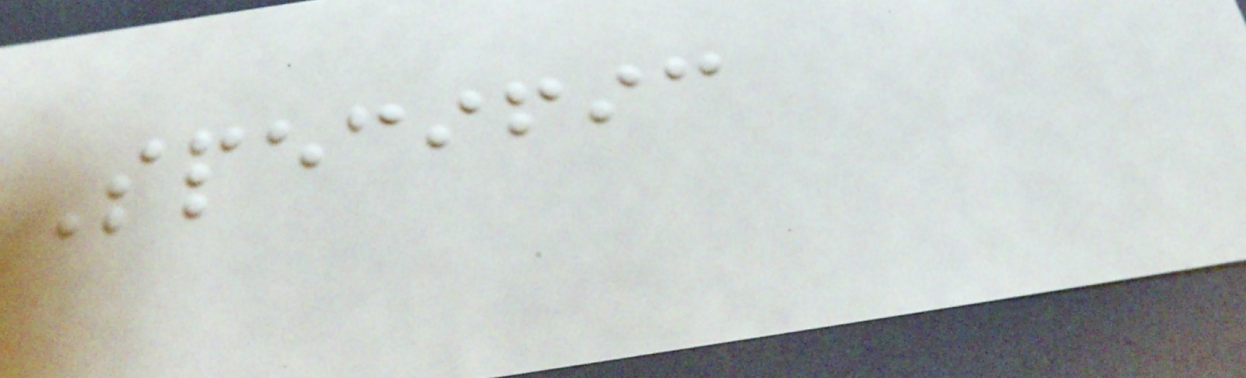Specific
